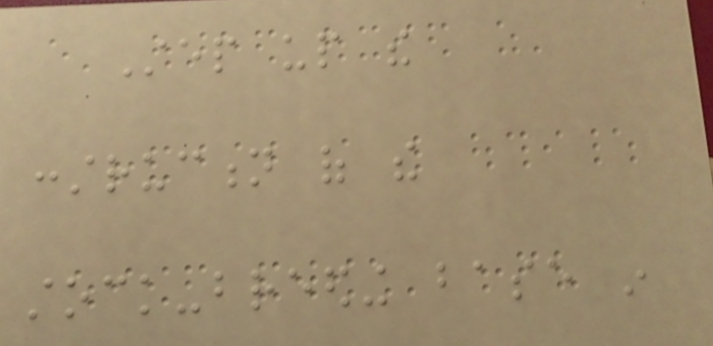Step up the
construction of the
stock-breeding base in
